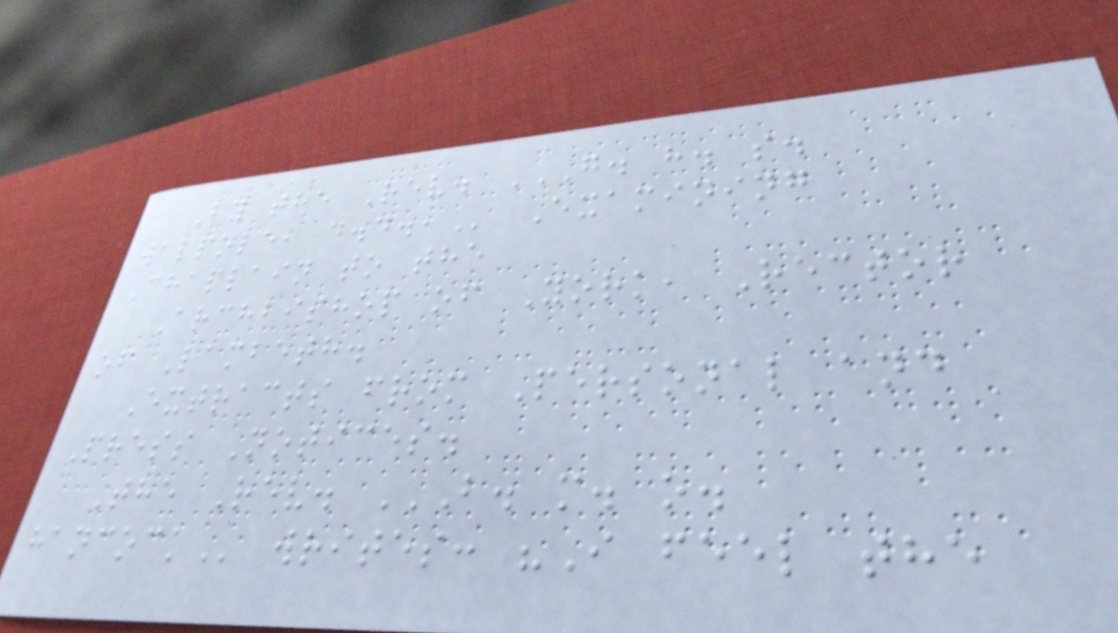By the Rev. G. H. S.
WALPOLE, D.D., Examining
Chaplain to the
Archbishop of York, Rector
of Lambeth.
Extracts from Personal and
Press Notices.
The Rev. B. M. O.
HANCOCK writes: "I feel the
